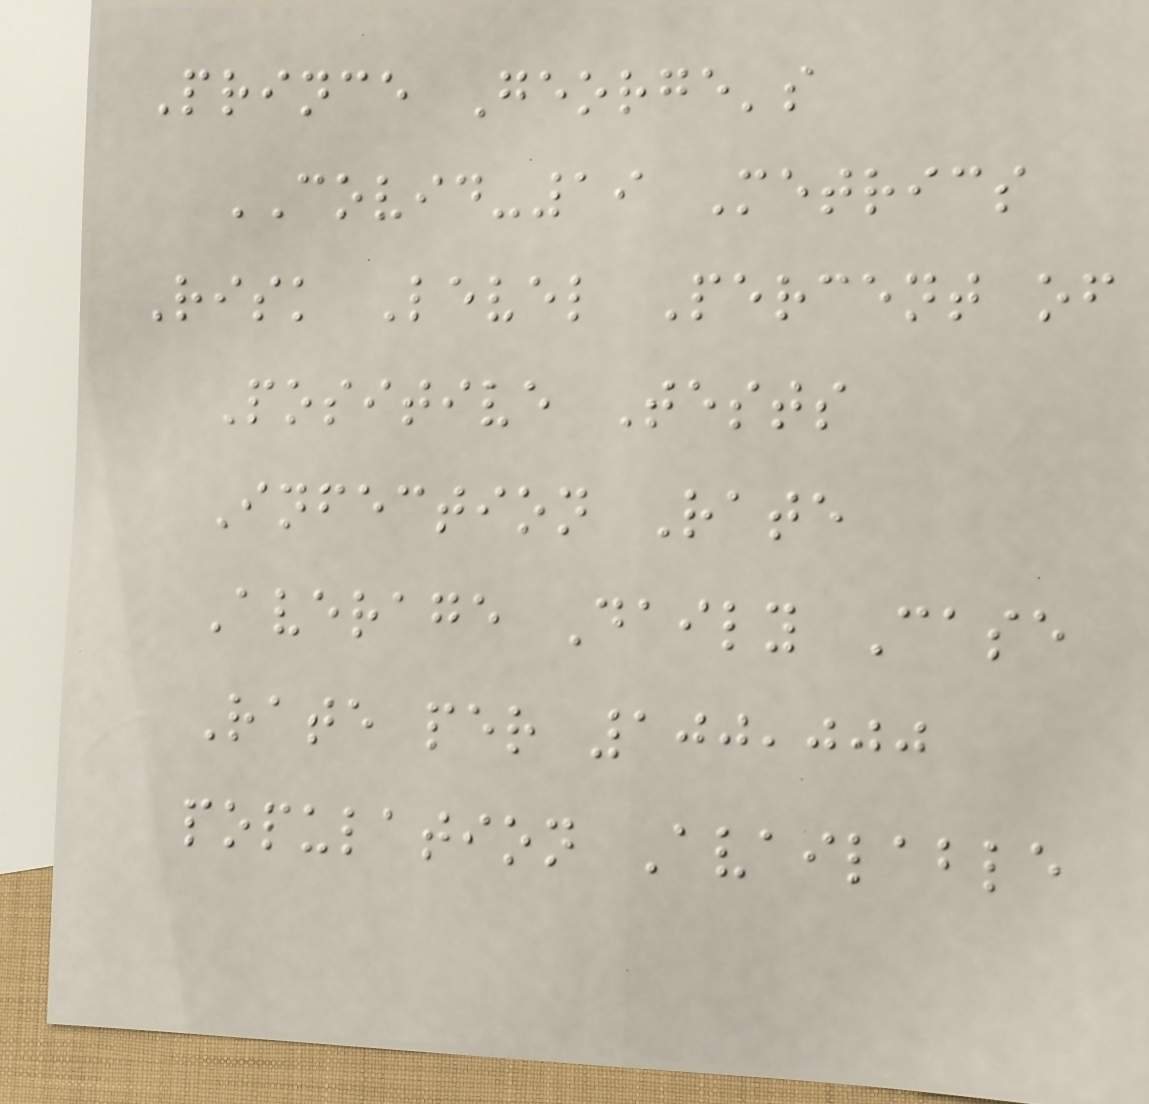Prince George's
COVID-19 Metrics
Risk Level Percent of
Positive Tests
Infection Rate
Average Daily Case
Rate per 100,000
population Available
